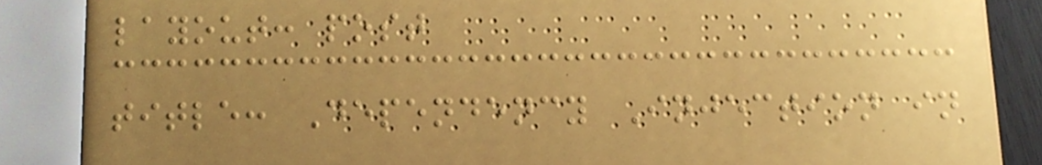layout: post
title: Dependency Injection in
